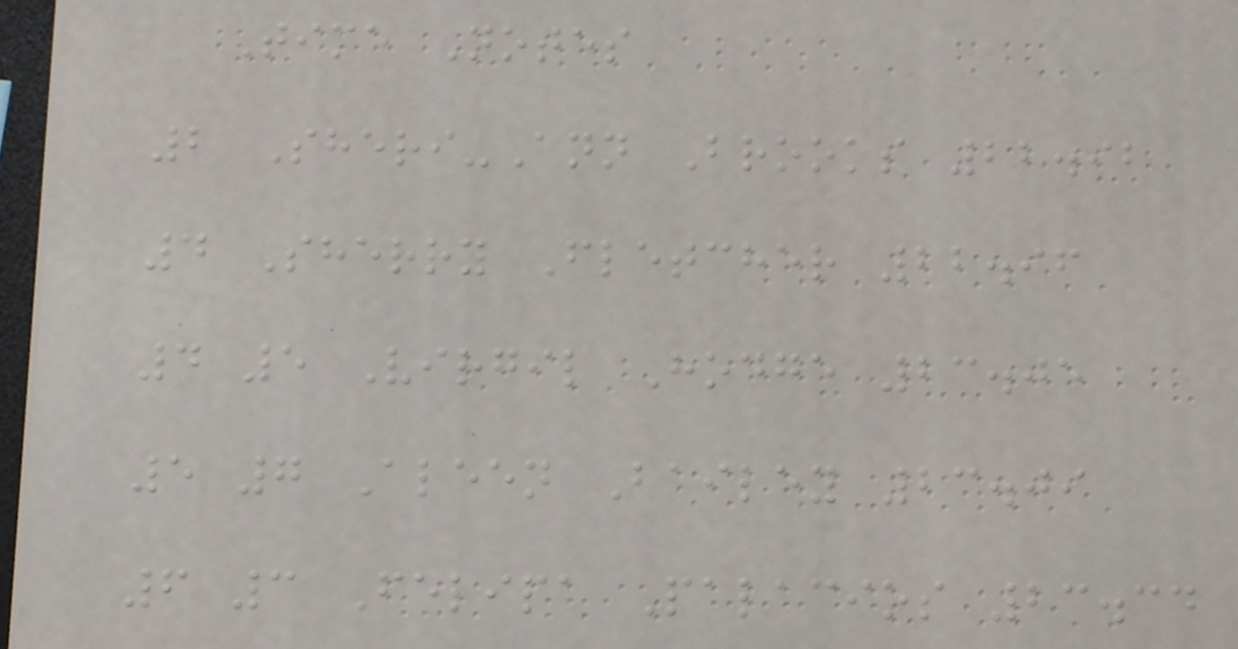Time Notes
2 Sheri-Ann Brooks 22.92
4 Sherry Fletcher 22.96
4 5 Virgil Hodge 23.05
5 7 Aleen Bailey 23.09
6 3 Felipa Palacios 23.34
